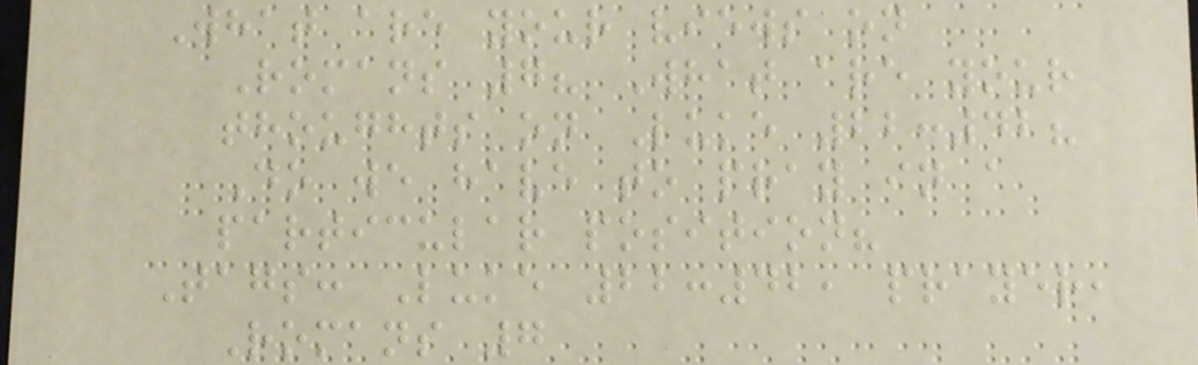What are your views on
Romans 7? What are your
thoughts on Luke 22:42?
Do we have to pray in a
particular position?
Tags: Luke 22:42, prayer,
Romans 7
